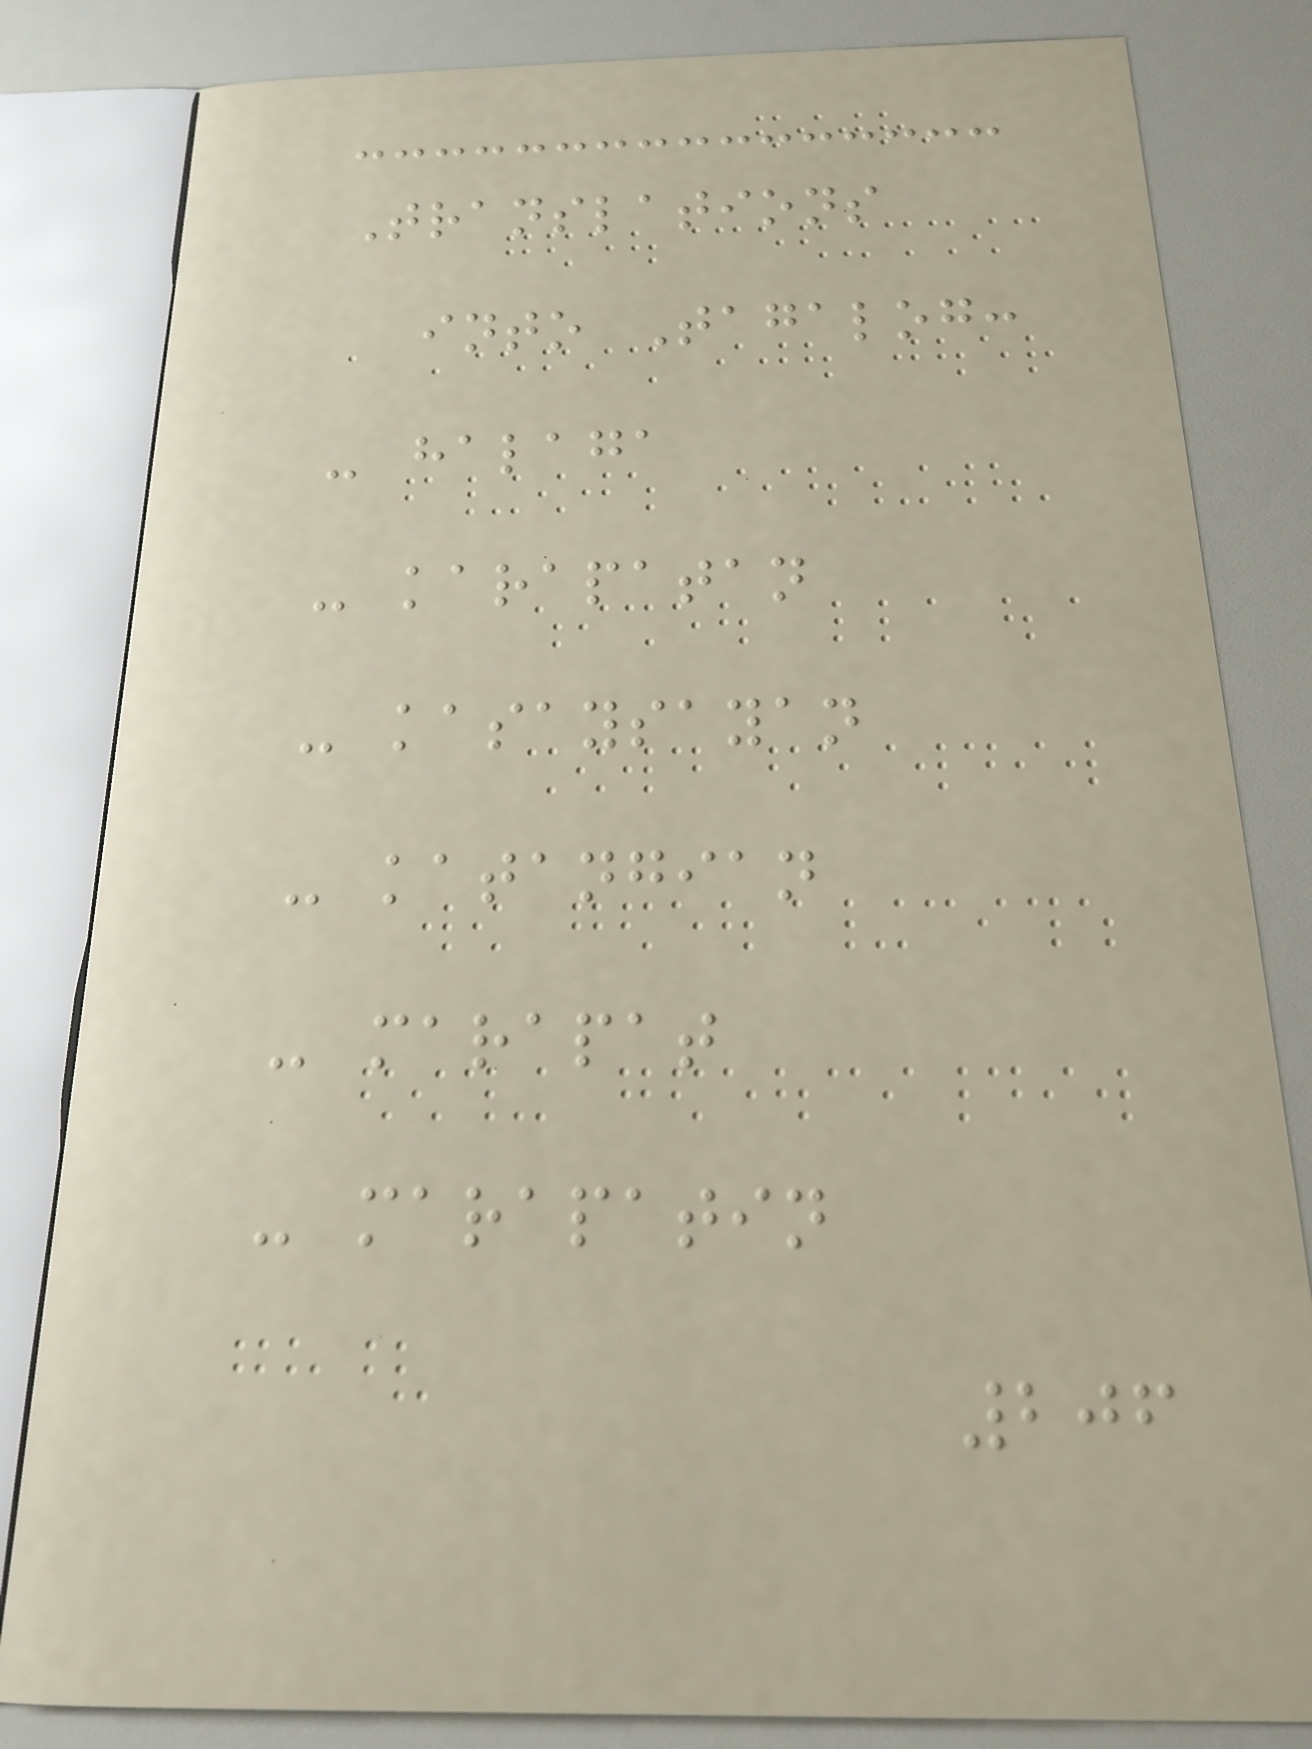Translations
into Tagalog:
- halaga
- karapatan
- kasaysayan
- katangian
- marapat
- marapatin
206
